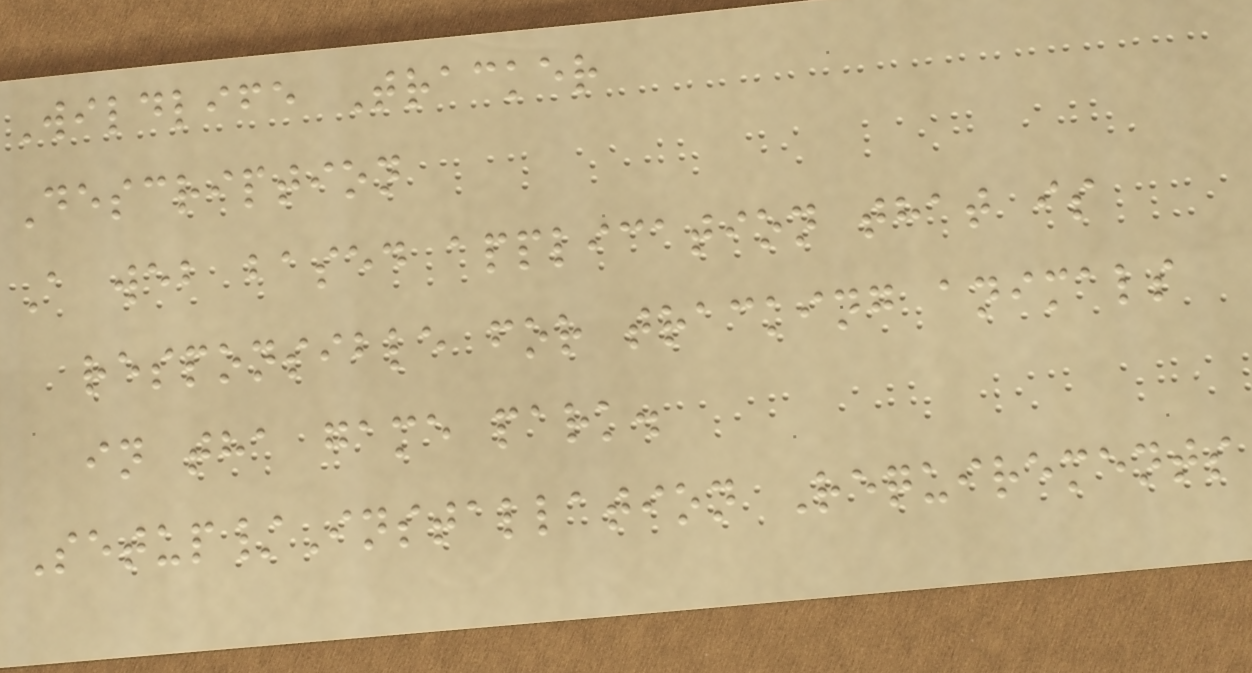Wildlife Tracker
Description
A web based application that is
responsible for tracking animals
in tha game park.
Setup/Installation Requirements
